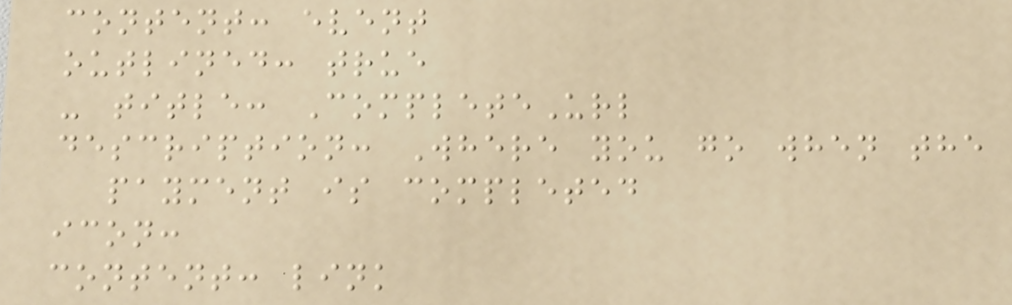content: event
outlined: true
- title: CompleteUrl
description: Where you go when the
payment is completed
icon:
content: link
